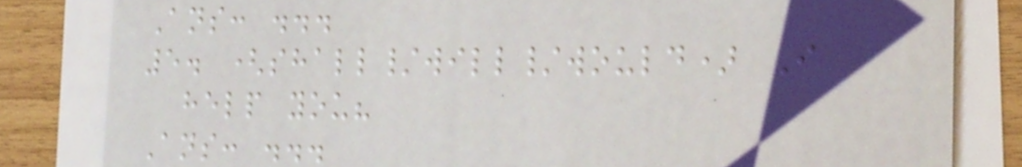Ans: ...
5. (shall/will/would) I
help you?
Ans: ...
